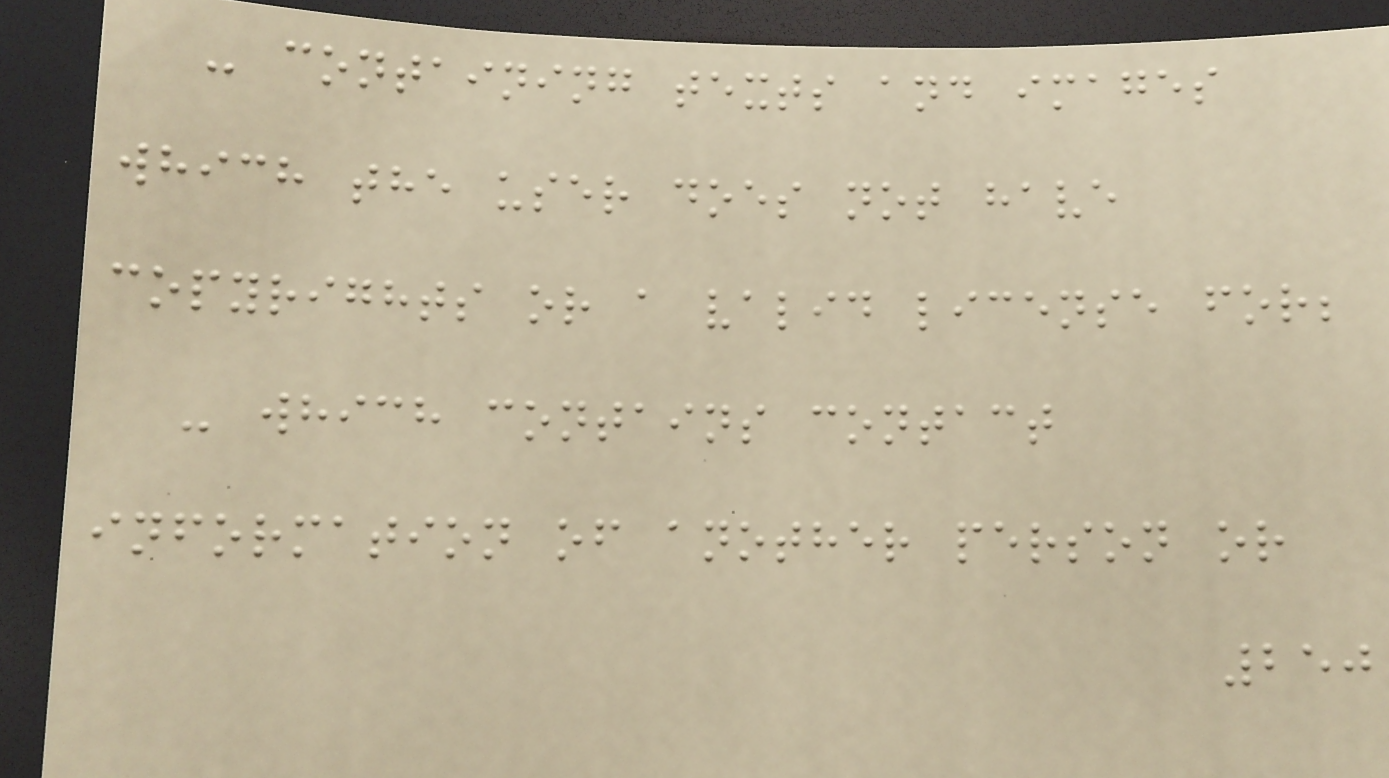- containing texts and images
which the user does not have
copyrights or a valid license for;
- which contains contact
information of another person or
250
